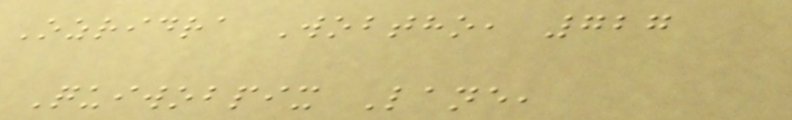Ozridra Wobtho, 727
Quiwobpix Lane,
